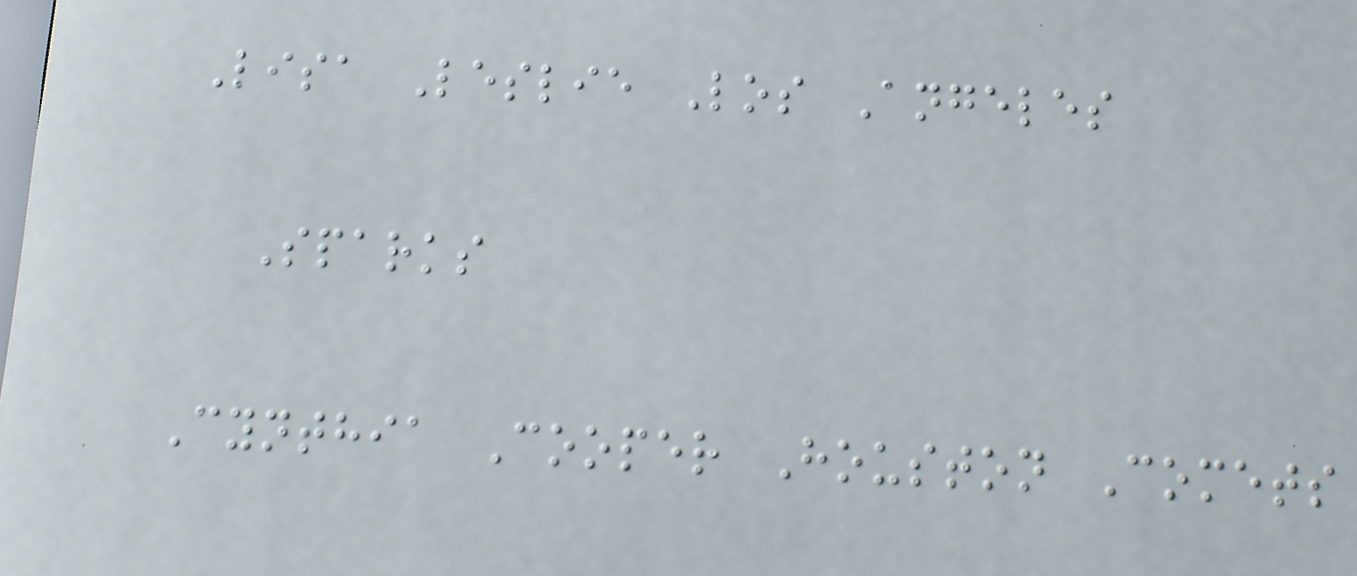Lisa Leslie Los Angeles
Sparks
Cynthia Cooper Houston Comets
